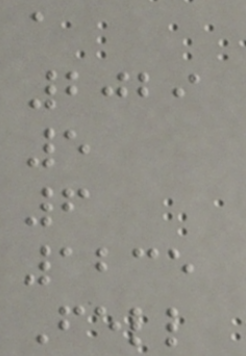a
2029
5
6
1235
Fell
